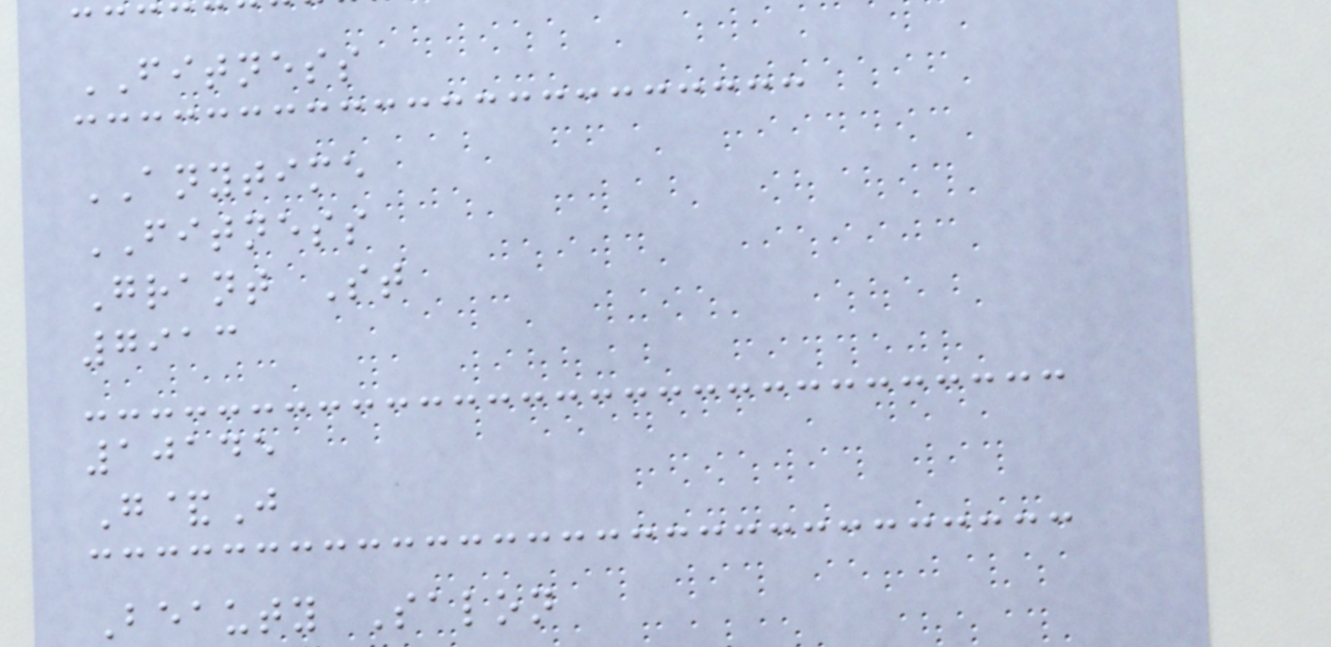FITNESS
ANYTIME
FITNESS
Grant St
7913
10145
G&J
Beauty Salon
